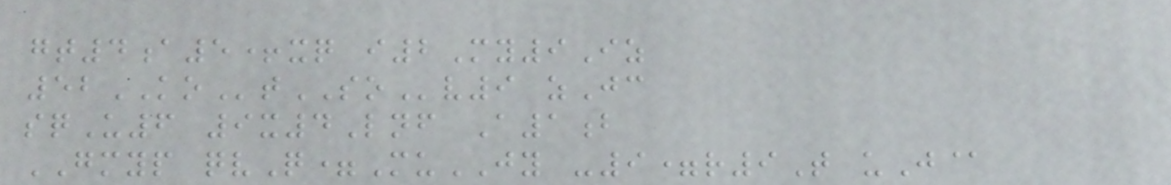gt4a5+xq i2My9Iz
52KOtSOv9 zJc
sqU6 9x4Lnf A1b
GMYP qvQ=MuJY -9=r9T uJ@
